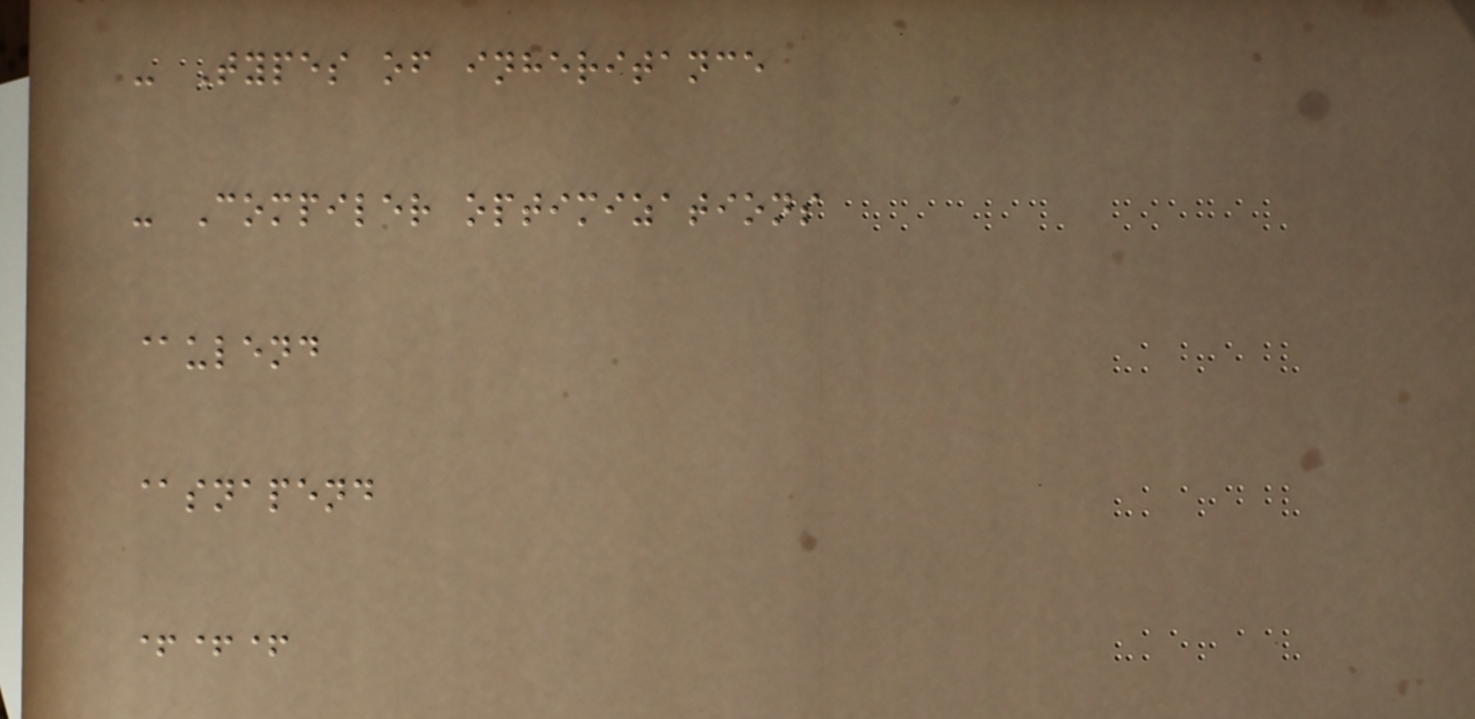- Types of inheritance
- Compiler optimizations
@ulend
@snapend
+++
